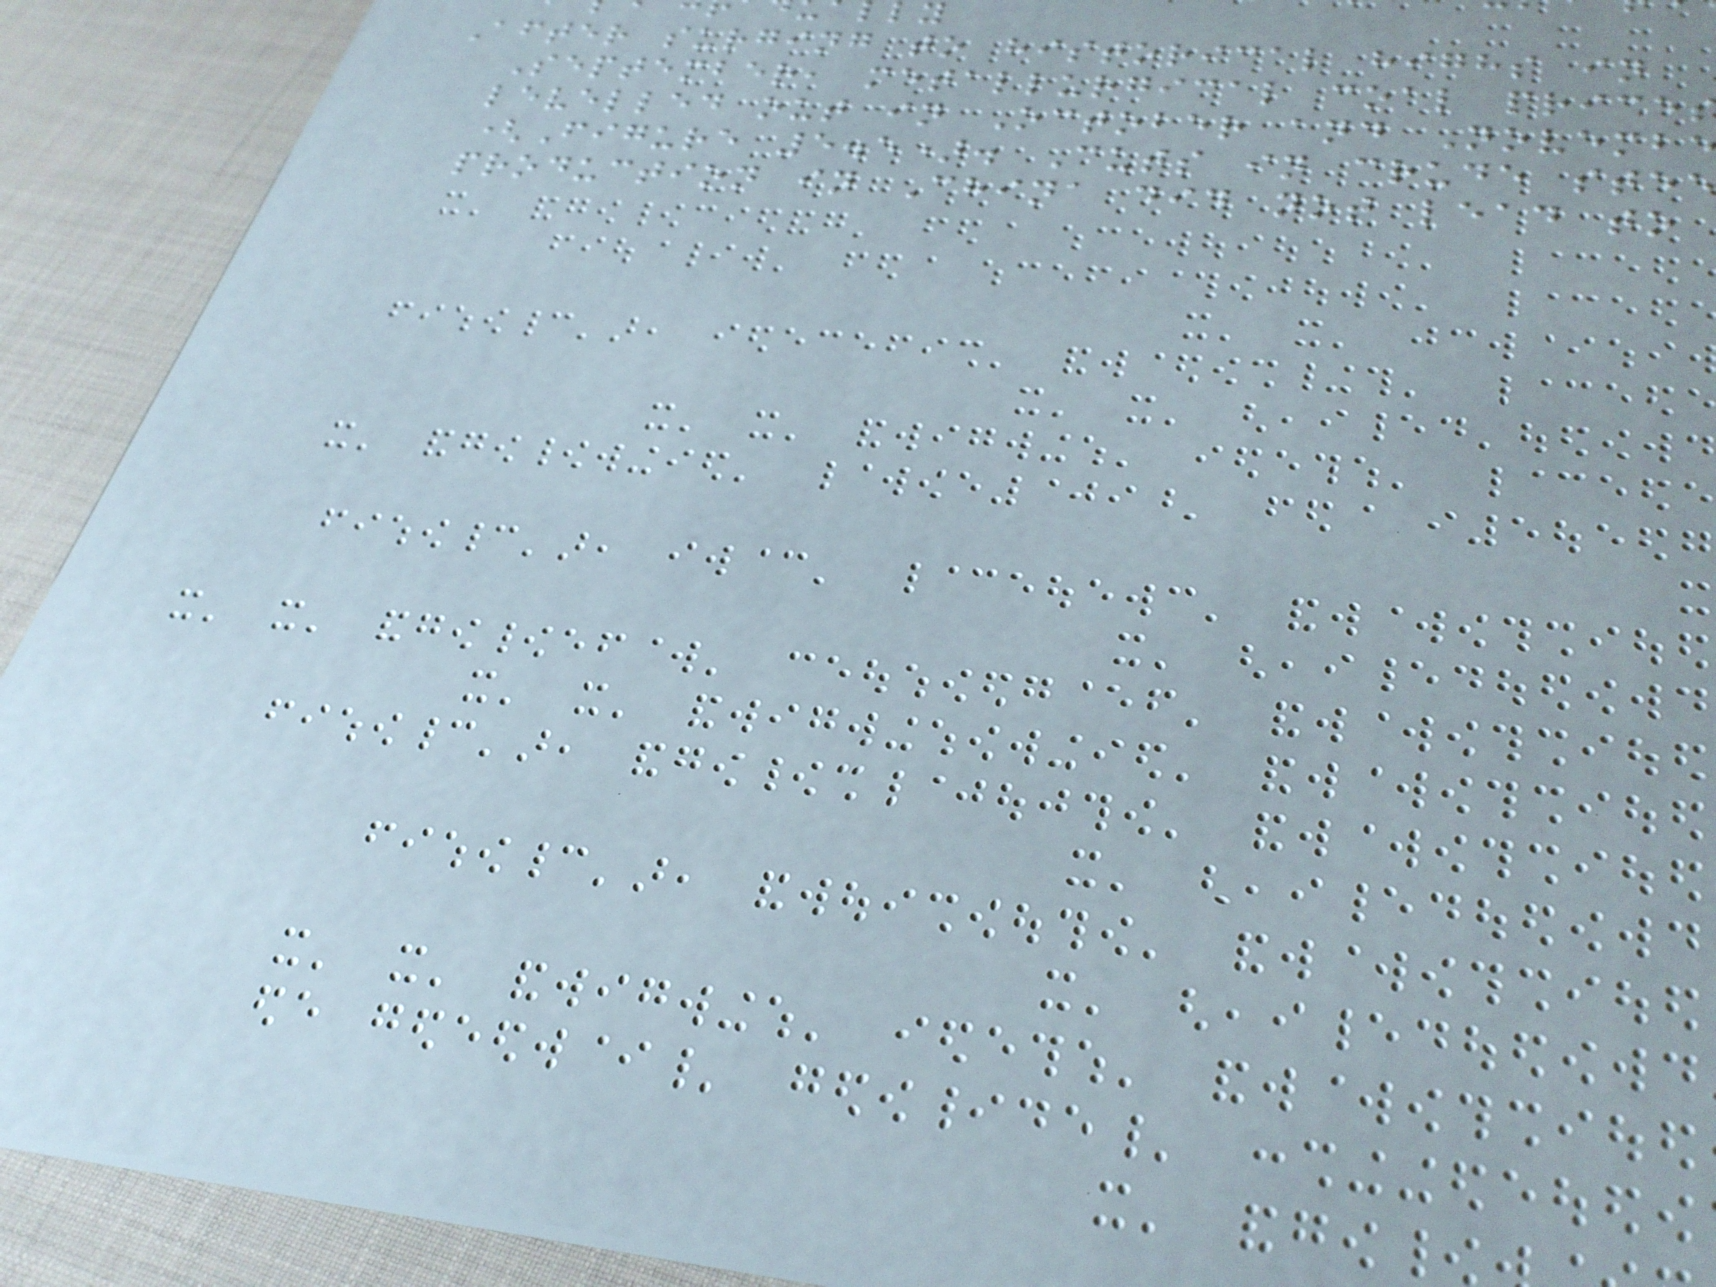After surging to historical highs in
September, metallurgical coal price
levelled out in October and Novembe
(Figure 5.5). Cuts in crude stee
production in China did not lead to
